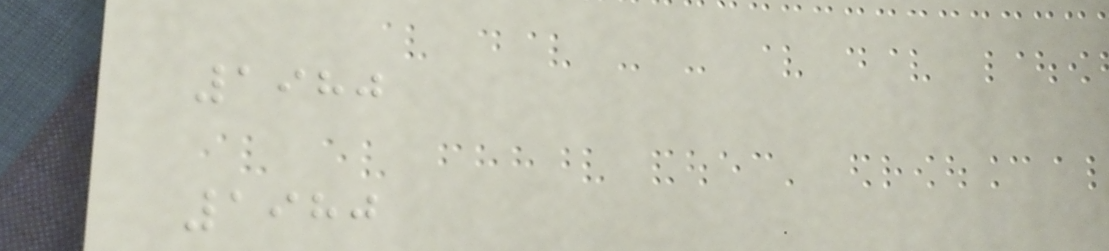1980
1980
